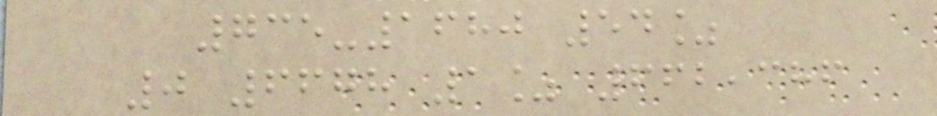735-1680 54%
0 6678 1% 662,386
